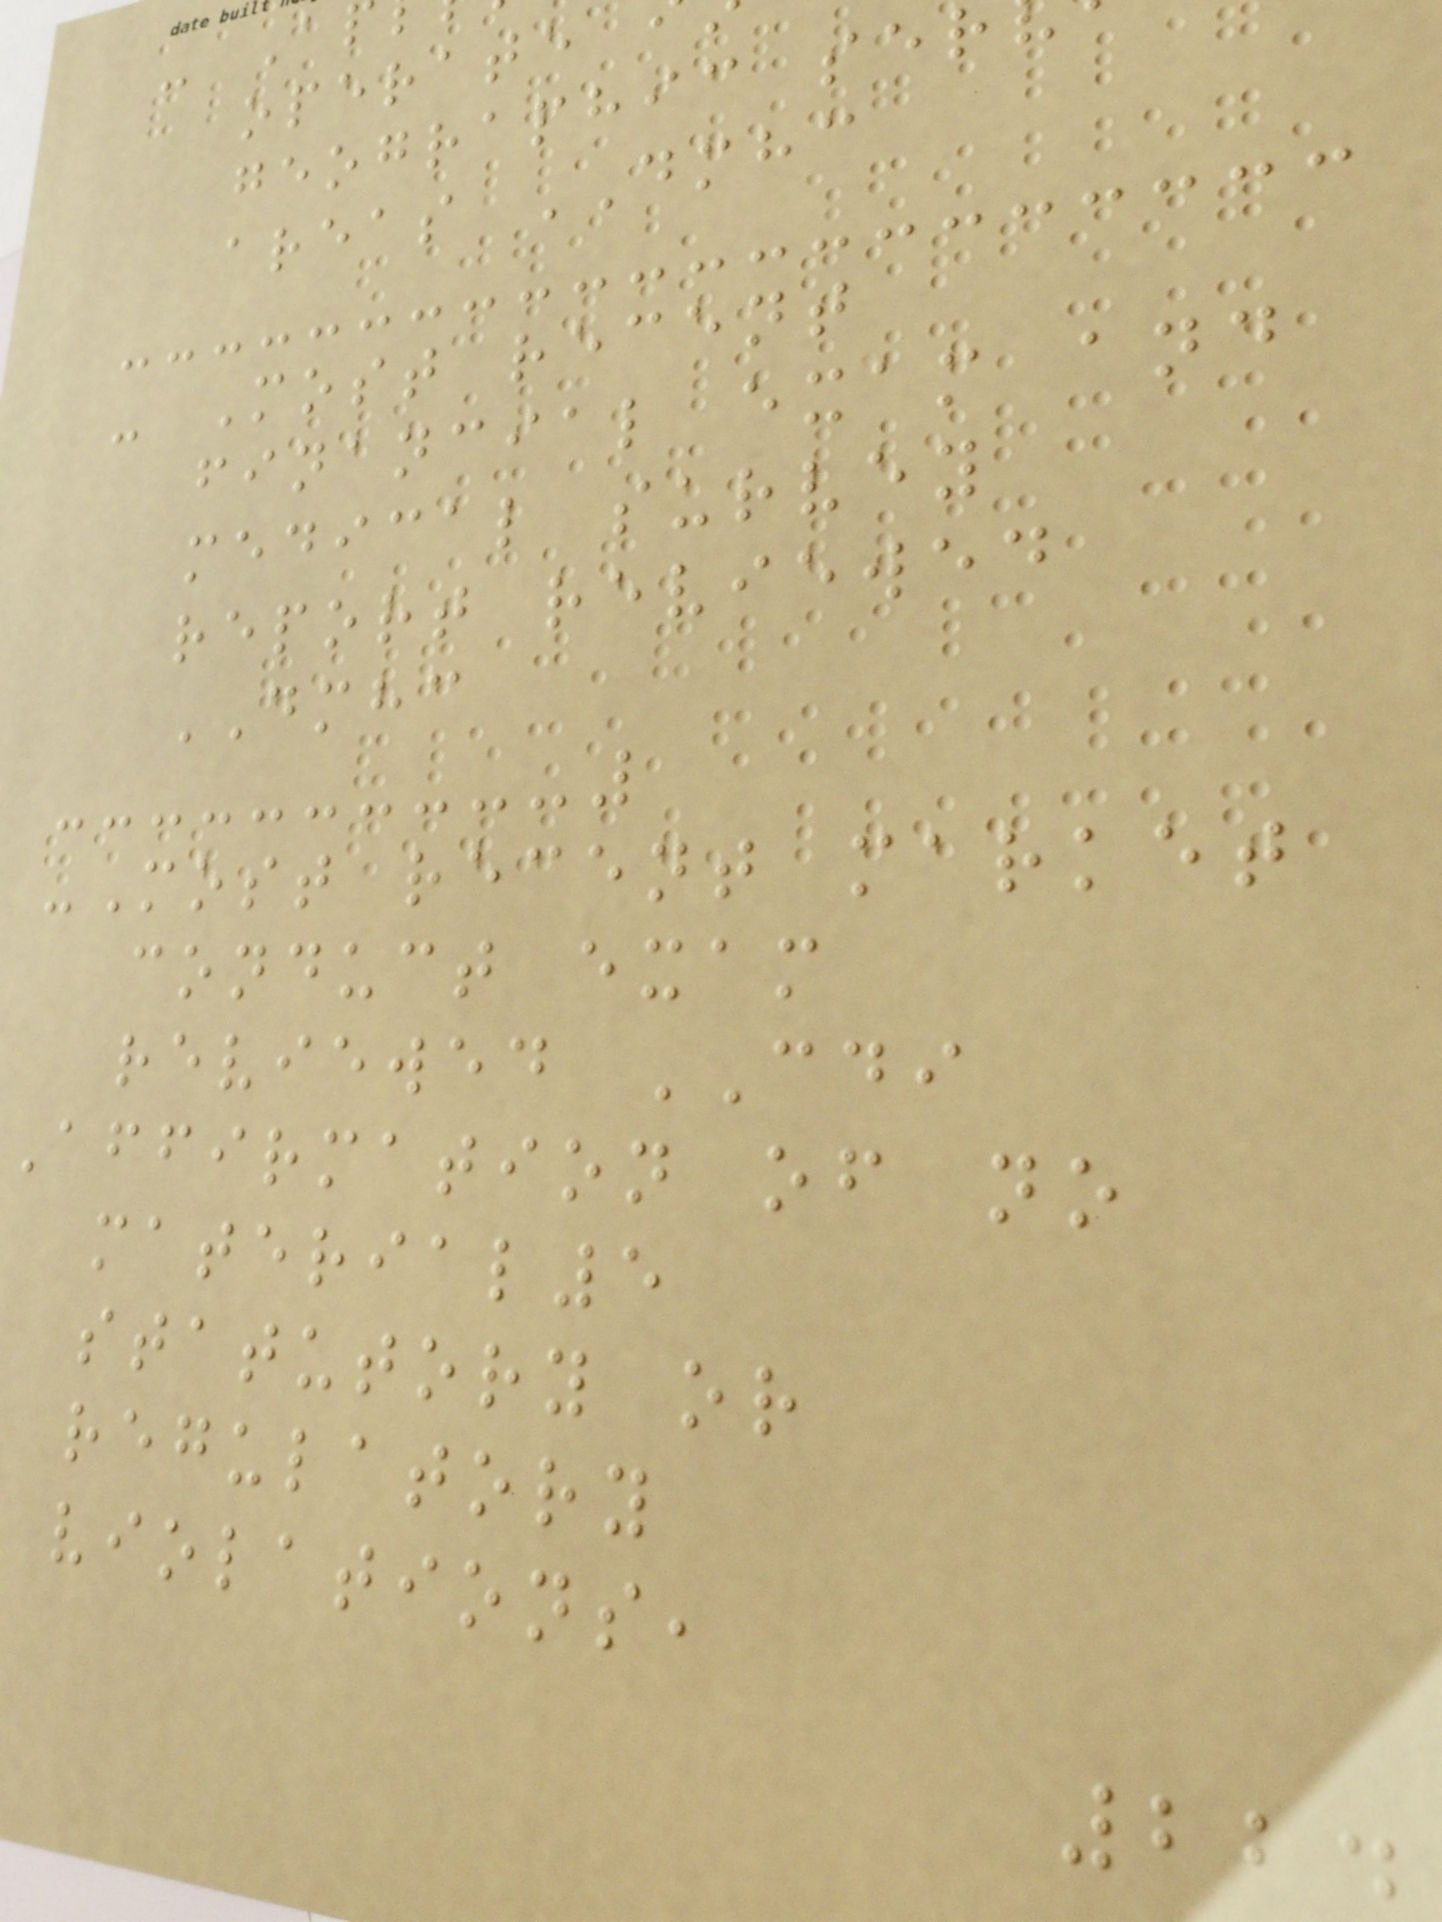- A
operate
geographic se
areas DMHC
- Most recent
financial exam and
medical survey
report reviewed
DMHC
-Most recent market
conduct exam
reviewed CDI
Affirmation of no
material5
statutory or
regulatory
violations,
